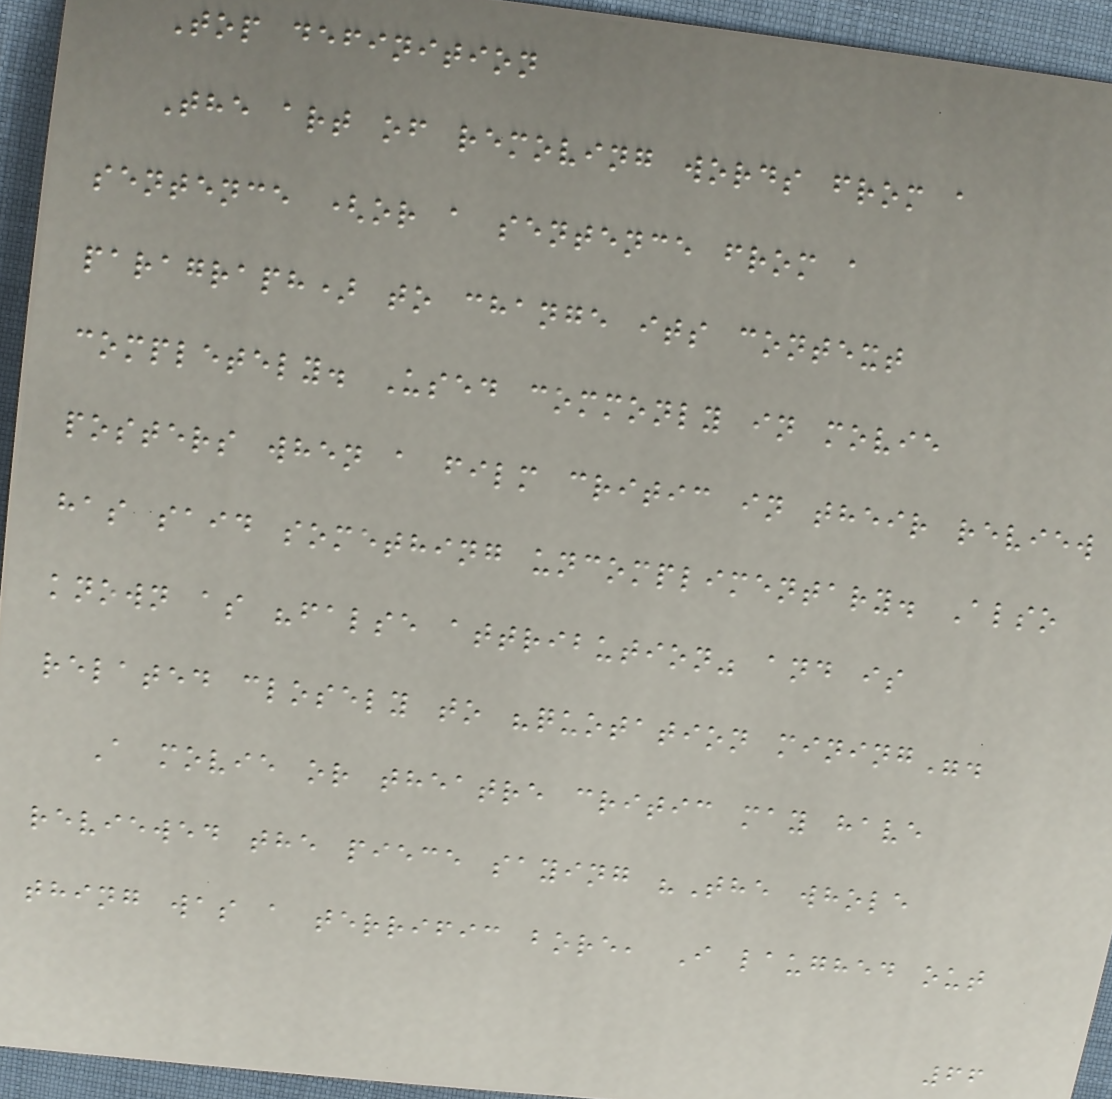Top definition
The art of removing words from a
sentence (or a sentence from a
paragraph) to change its context
completely. Used commonly in movie
posters when a film critic in their review
has said something uncomplimentary. Also
known as "false attribution" and is
related closely to "quotation mining".
A movie or theatre critic may have
reviewed the piece saying "The whole
thing was a terrific bore, I laughed out
66
